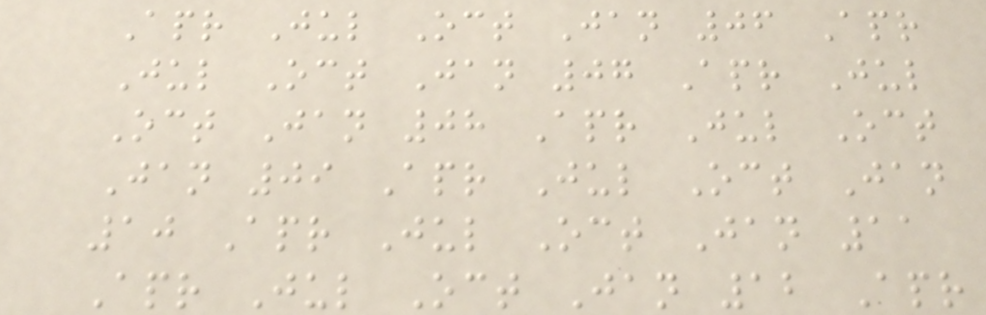Apr Jul Oct Jan 06 Apr
Jul Oct Jan 07 Apr Jul
Oct Jan 08 Apr Jul Oct
Jan 09 Apr Jul Oct Jan
10 Apr Jul Oct Jan 11
Apr Jul Oct Jan 12 Apr
